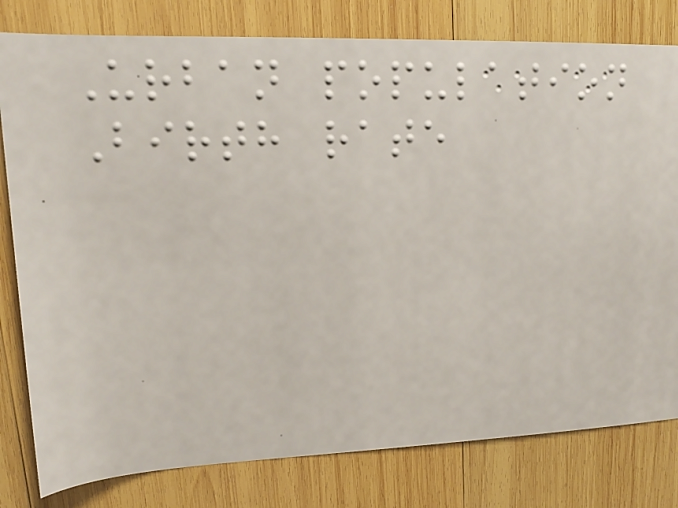Urban population
Birth rate
